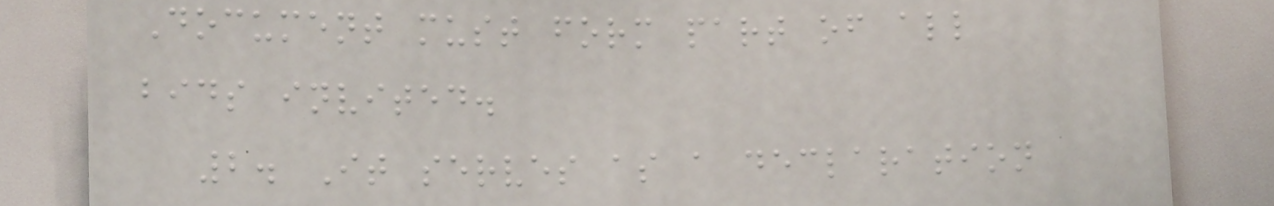Document must form part of all
bids invited.
2. It serves as a declaration
